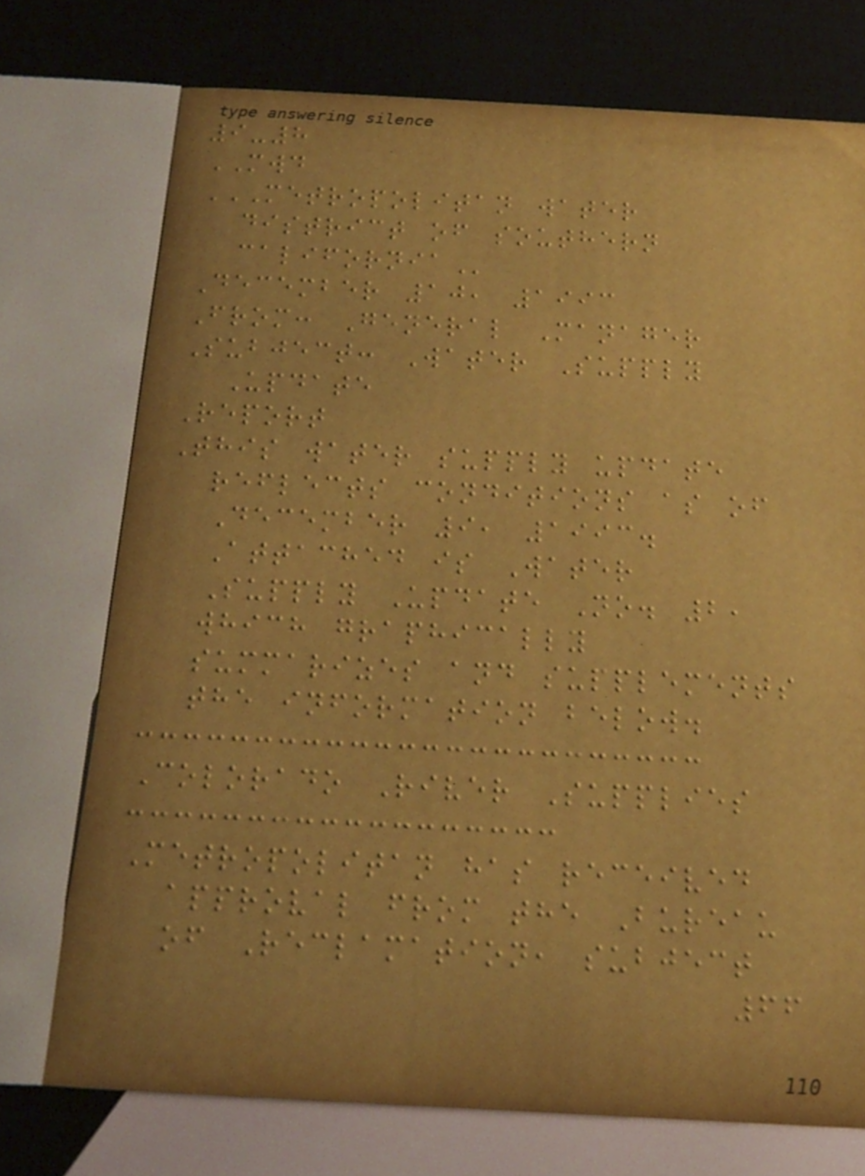9-8
MWD
METROPOLITAN WATER
DISTRICT OF SOUTHERN
CALIFORNIA
December 10, 1993
From: General Manager
Subject: Water Supply
Update
Report
This water supply update
reflects conditions as of
December 9, 1993.
Attached is Water
Supply Update No. 2,
which graphically
summarizes and supplements
the information below.
Colorado River Supplies
Metropolitan has received
approval from the Bureau
of Reclamation, subject
66
